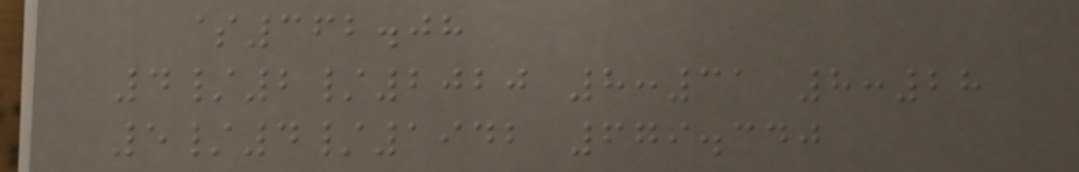$362.08
4/2/2020 8:31 8:28
5/4/1942 679.340
